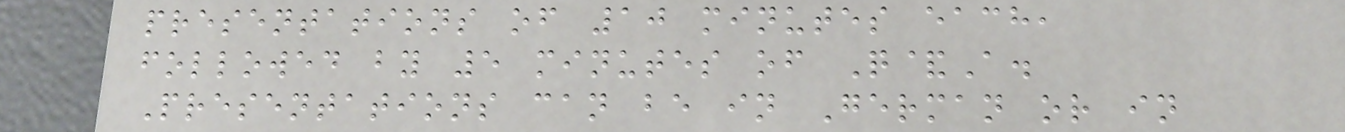presentations of 10 minutes each,
followed by 5 minutes of Q&A.
Presentations can be in German or in
